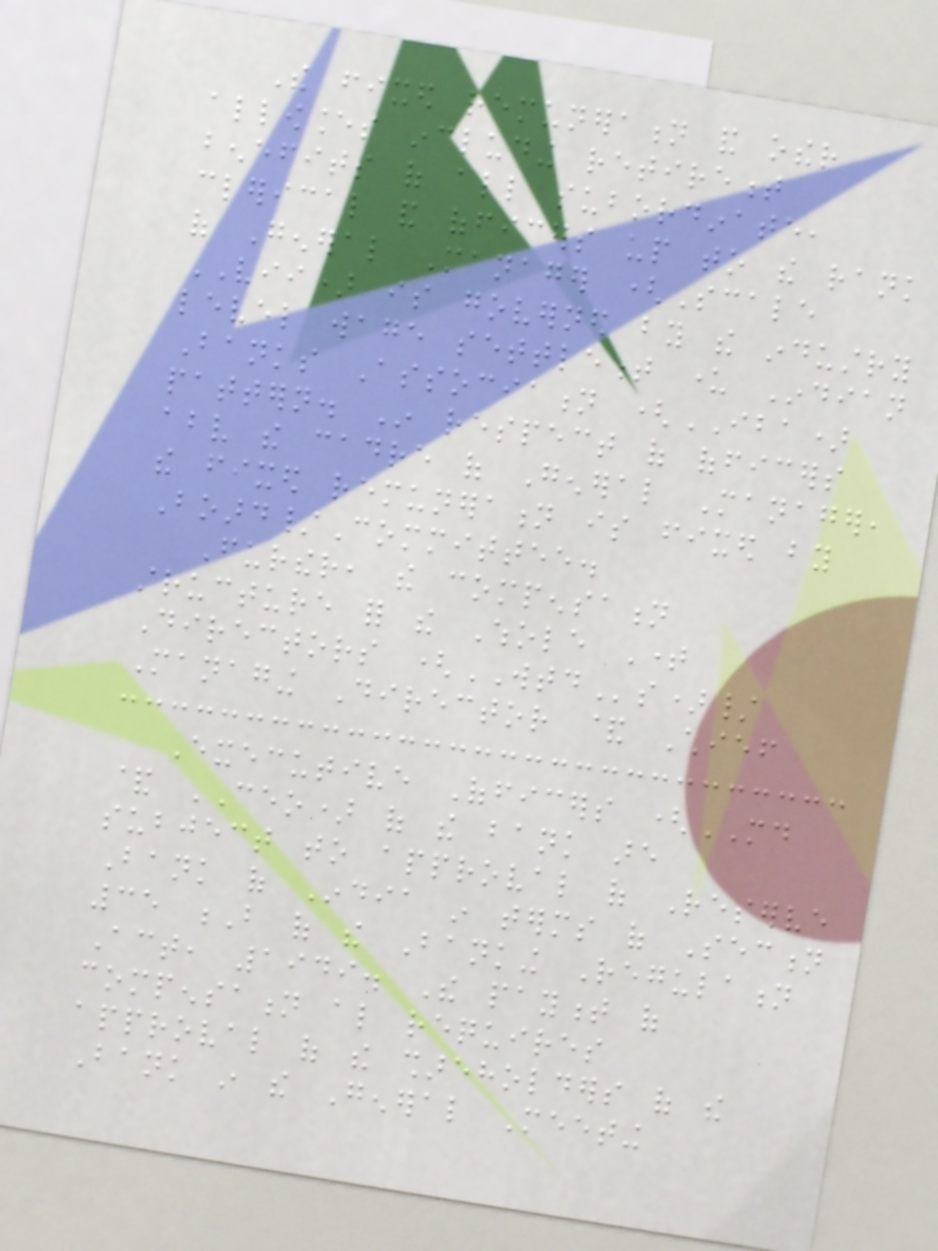The fixed remuneration and other
allowances including retirement
benefits of all subordinate,
clerical and officers up to the rank
of General Manager (Scale
VII) is governed by the industry
level wage settlement under Indian
Banks Association (IBA)
pattern. In respect of officers
above the cadre of General Manager,
the fixed remuneration is fixed by
Board/Committee.
Further, the compensation
structure for the Whole Time
Directors (WTDs)/
Managing Director & Chief
Executive Officers (MD
& CEO) of the bank are
subject to approval of Reserve
Bank of India in terms of Section
35 B of the Banking Regulation
Act, 1949. The payment of
compensation also requires
approval of the shareholders of the
Bank in the General Meeting
